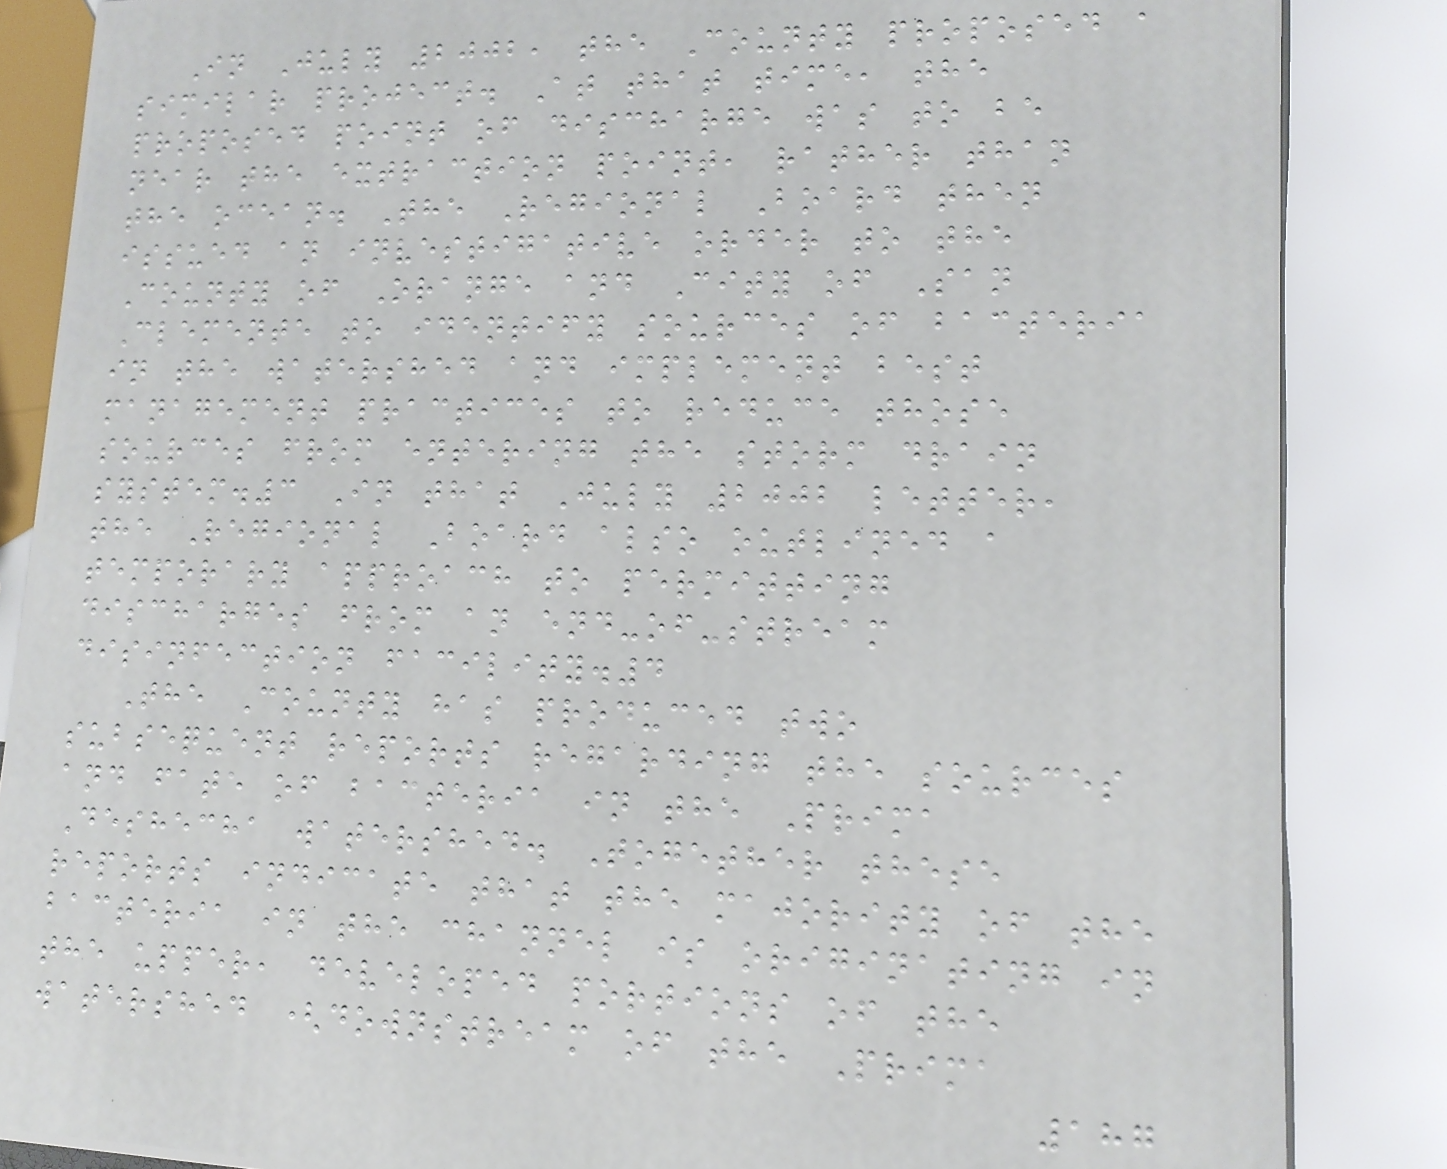In July 2002, the County proposed a
similar project. At that time, the
proposed point of discharge was to be
near the extraction point, rather than
the ocean. The Regional Board then
issued an investigative order to the
County of Orange and City of San
Clemente to identify sources of bacteria
in the watershed and implement best
management practices to reduce those
sources from entering the storm drain
system.3 In that July 2002 letter,
the Regional Board also outlined a
temporary approach to permitting
discharges from an end-of-stream
disinfection facility.4
The County has produced two
subsequent reports regarding the sources
and fate of bacteria in the Prima
Deshecha watershed. Together these
reports indicate that the majority of the
bacteria in the channel is originating in
the upper, developed portions of the
watershed (downstream of the Prima
187
